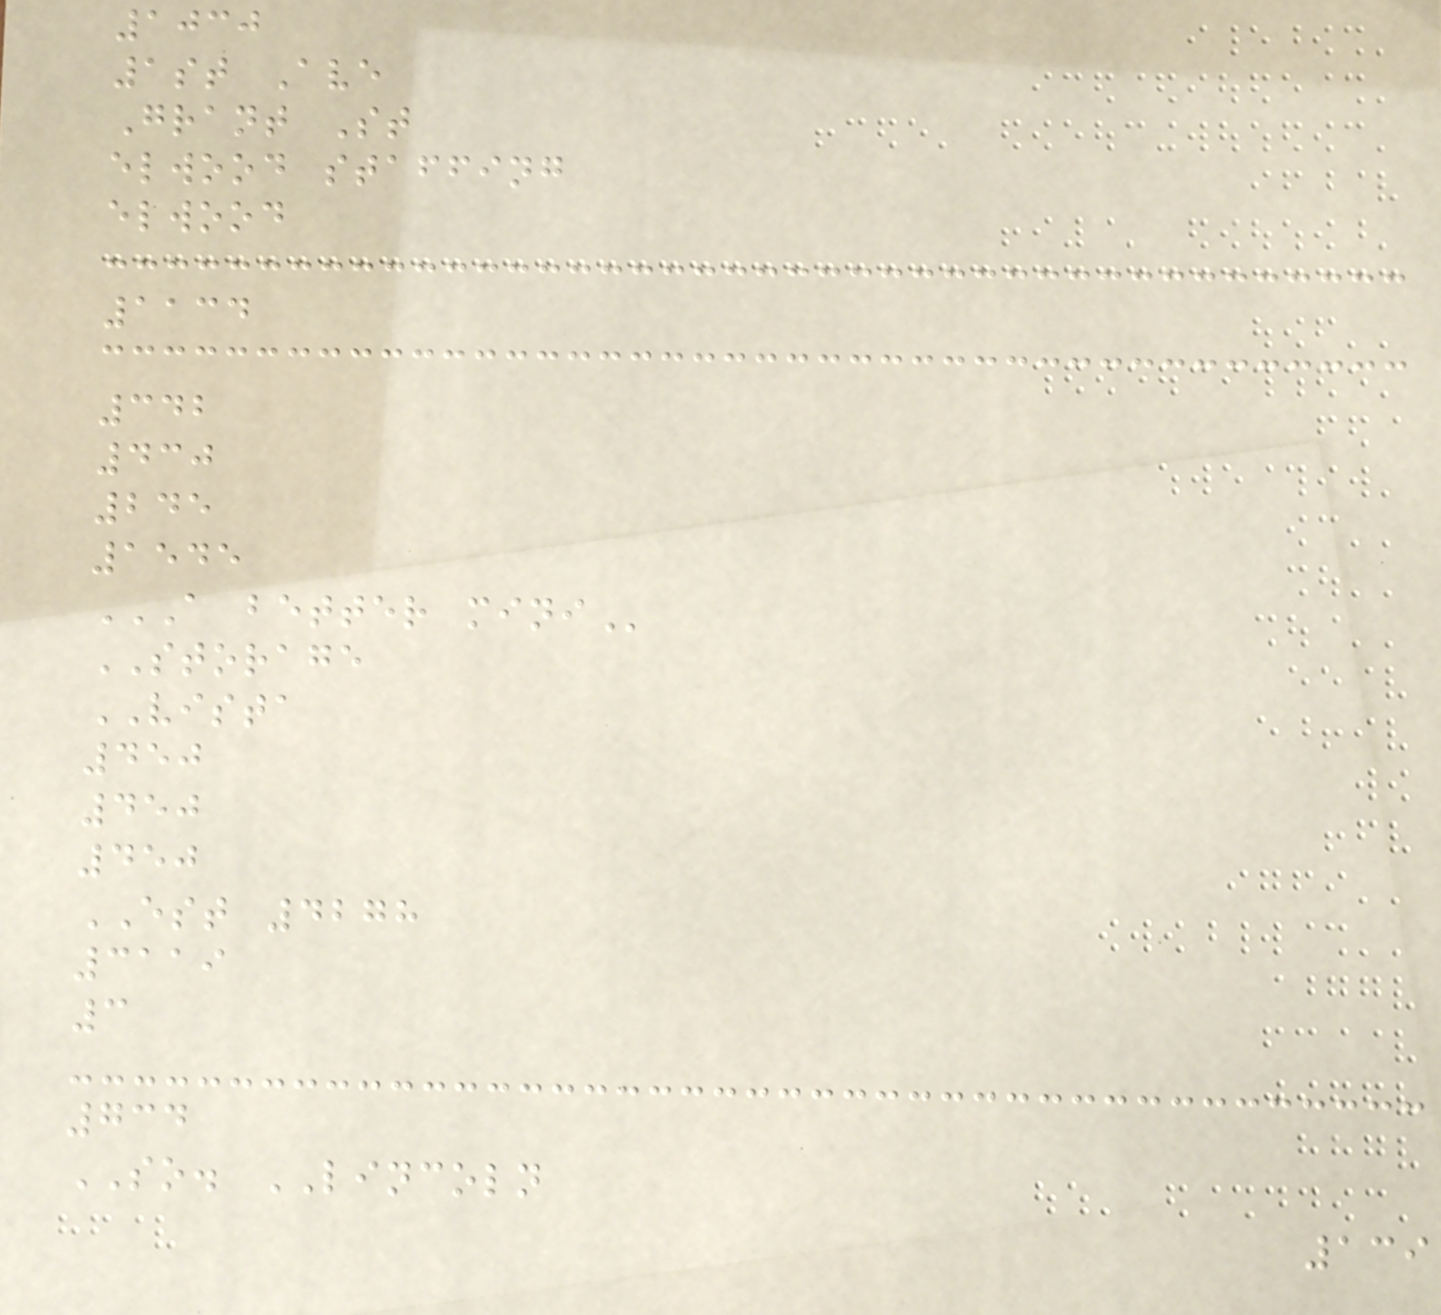1030
1st Ave
Grant St
elwood staffing
elwood
1134
342
430
245
1545
A BETTER MINI
STORAGE
VISTA
450
450
450
EST 4278
3119
3
734
SO. LINCOLN
139
